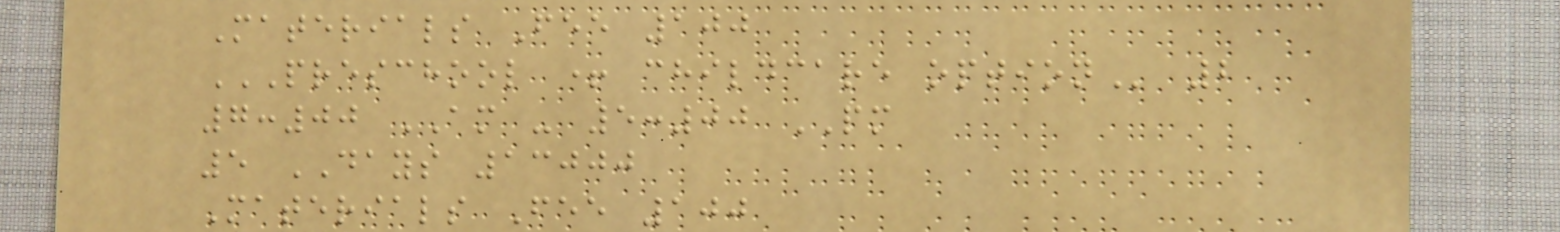Materials Fee 100
PRESCHOOL + CHILDCARE OPTION 2
7:00 AM - 5:00 PM
5 DAYS 13000
Materials Fee 100
